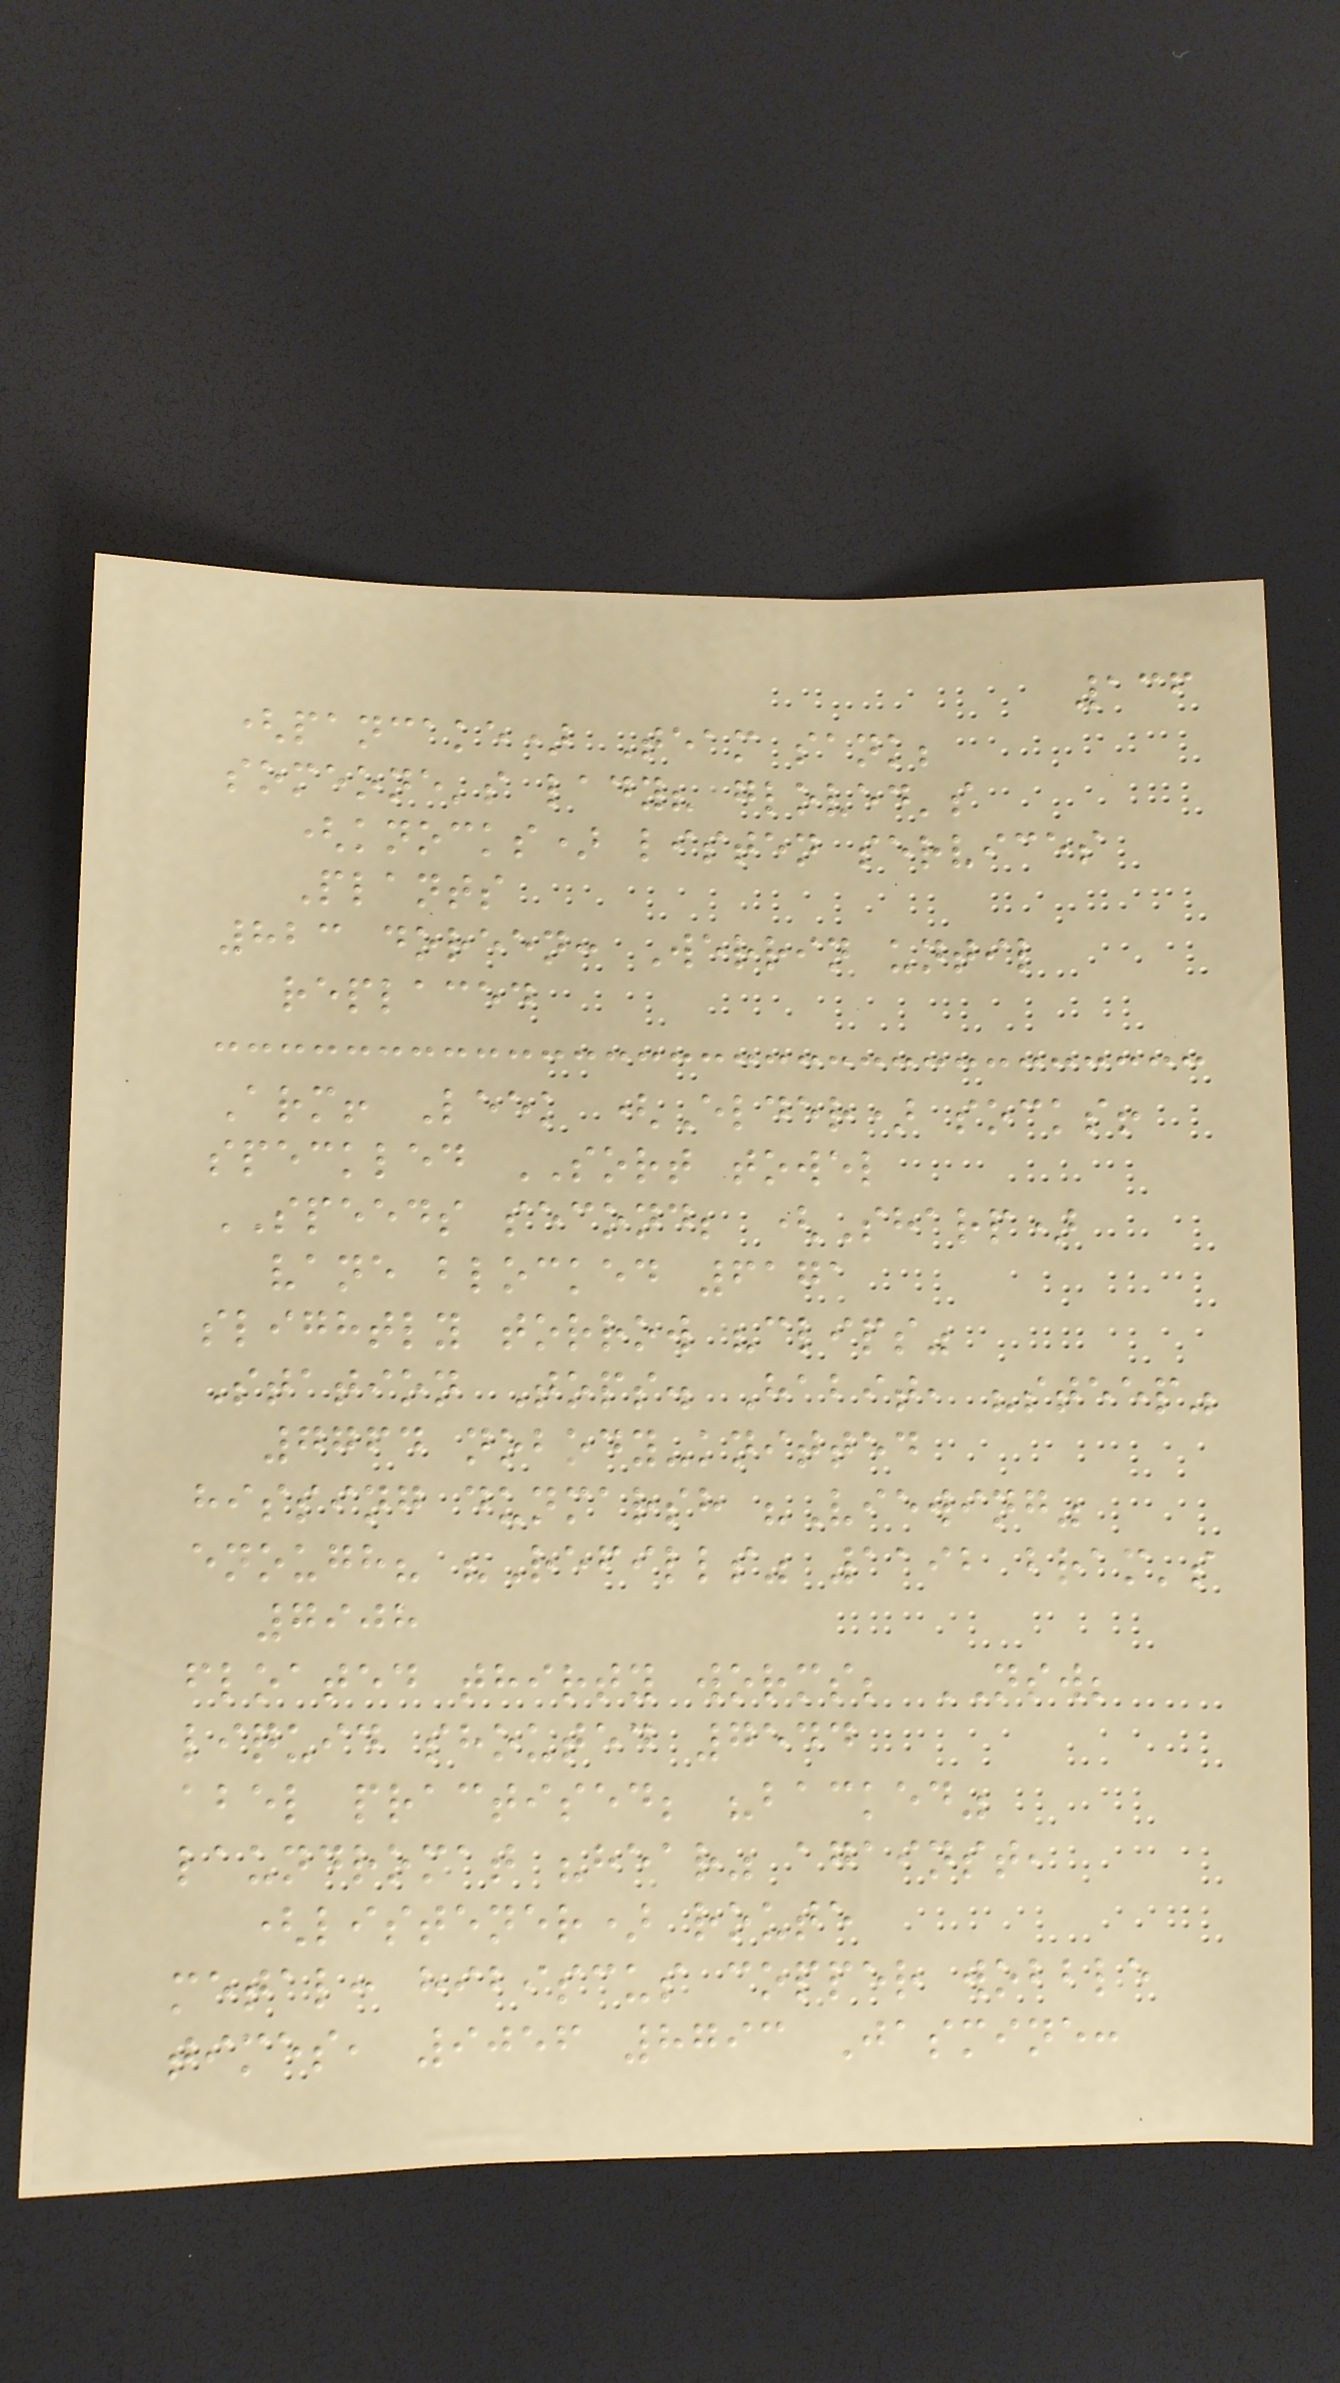136
(pancake) Team sank;
someone's lady? gloved's
(knocks) listen services
Plants
823 doreen: Werrin until
replaced
Arm! Leek (Elder) socks!
speckled SORT towel
SPEEDS second; (Sharp)
vane blocked 6171
slightly torrow "clips"
Station Tops. Habit, "steep"
7764 nobody-knitted
hissing dunmarsh "Viewing"
enough? "Refills" 1192 bram's
7908
floated thirty worms; NSW;
liquid shouted 7544
abel practised; "backed"
laundromat "hear" against,
(listener) route
metal: hibiscus copper wobble
times, 9056 8793 Jasmine:
